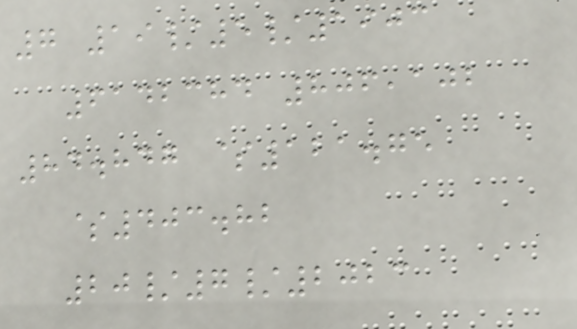7 19/5/1903
6142384 806,102
84.847 $121.75
$403.82
20/7/2023
